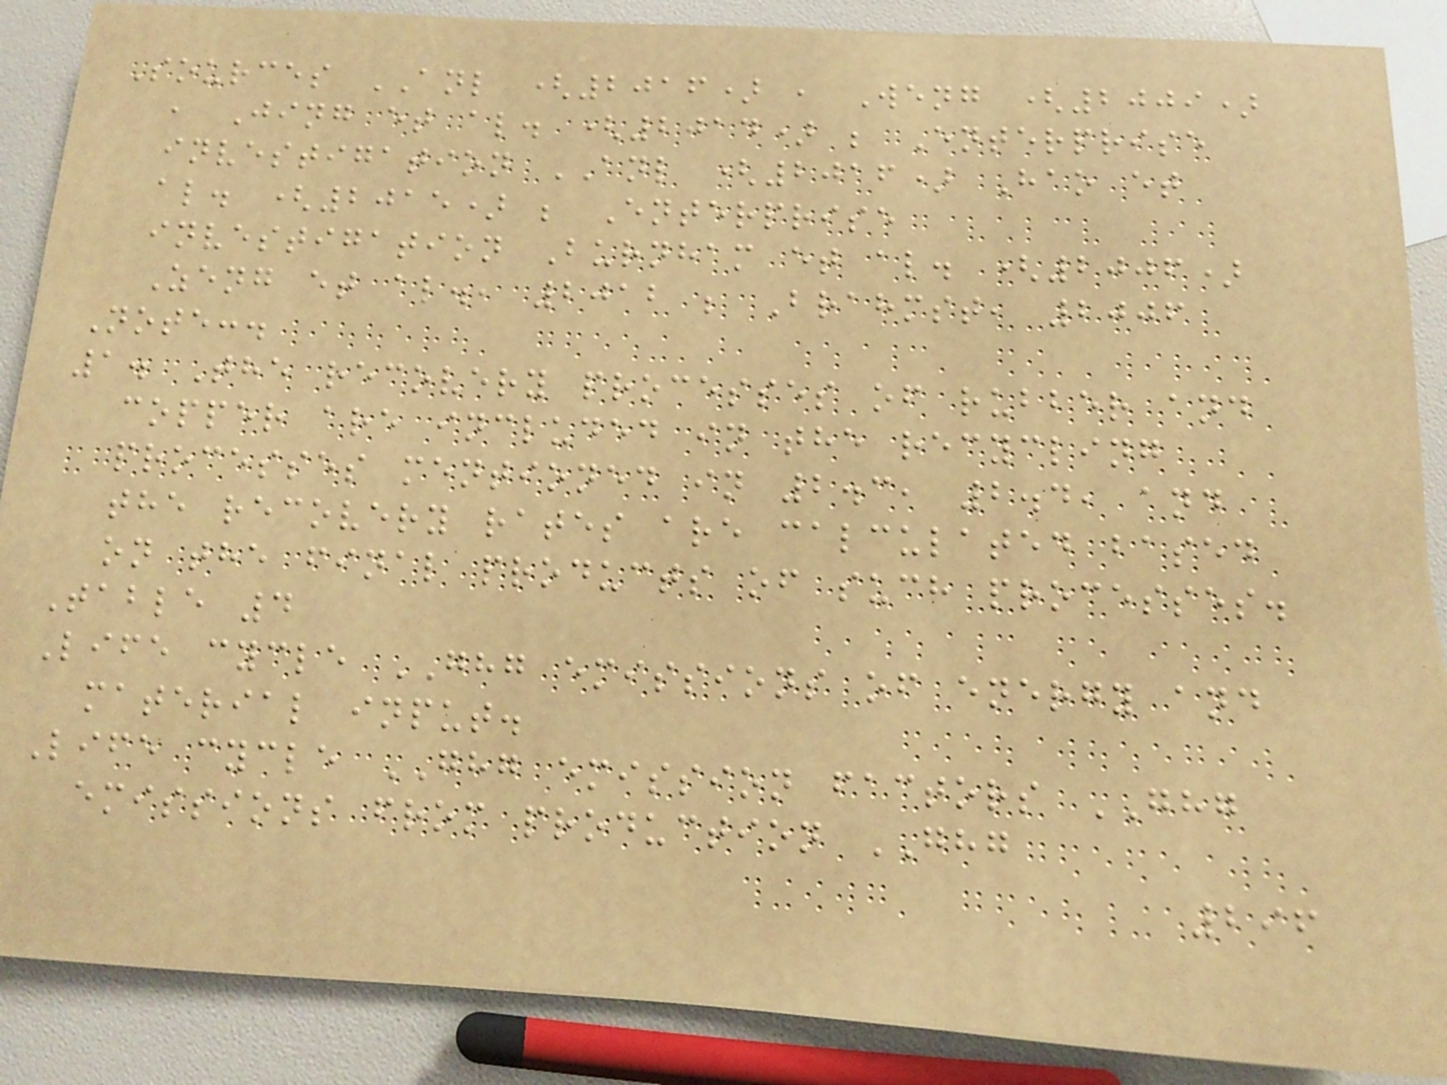Sources ANL (2016) , Weng (2009)
, Jing et al. (2014) ; Enterprise
investigation ANL (2016) Hao et
al. (2015) ; Enterprise
investigation Burnham et al. (2006)
Zeng et al., 2012 ; Brahmst, 2006
Note:.
1. The recovery processes of rubber and
copper are included in the recycling
processes mentioned in 2.3, 2.4, and
the recovery rates are calculated based
on the final products of such processes.
Table 4
Life cycle GHG emissions of energy and
material input.
Life cycle GHG emission factors GHG
emissions from production GHG
296
